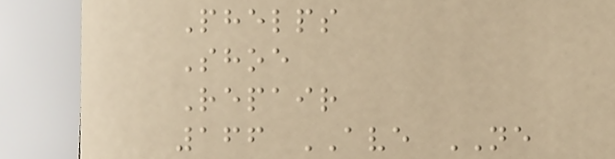Phelps
Shoe
Repair
166 AVE NE
